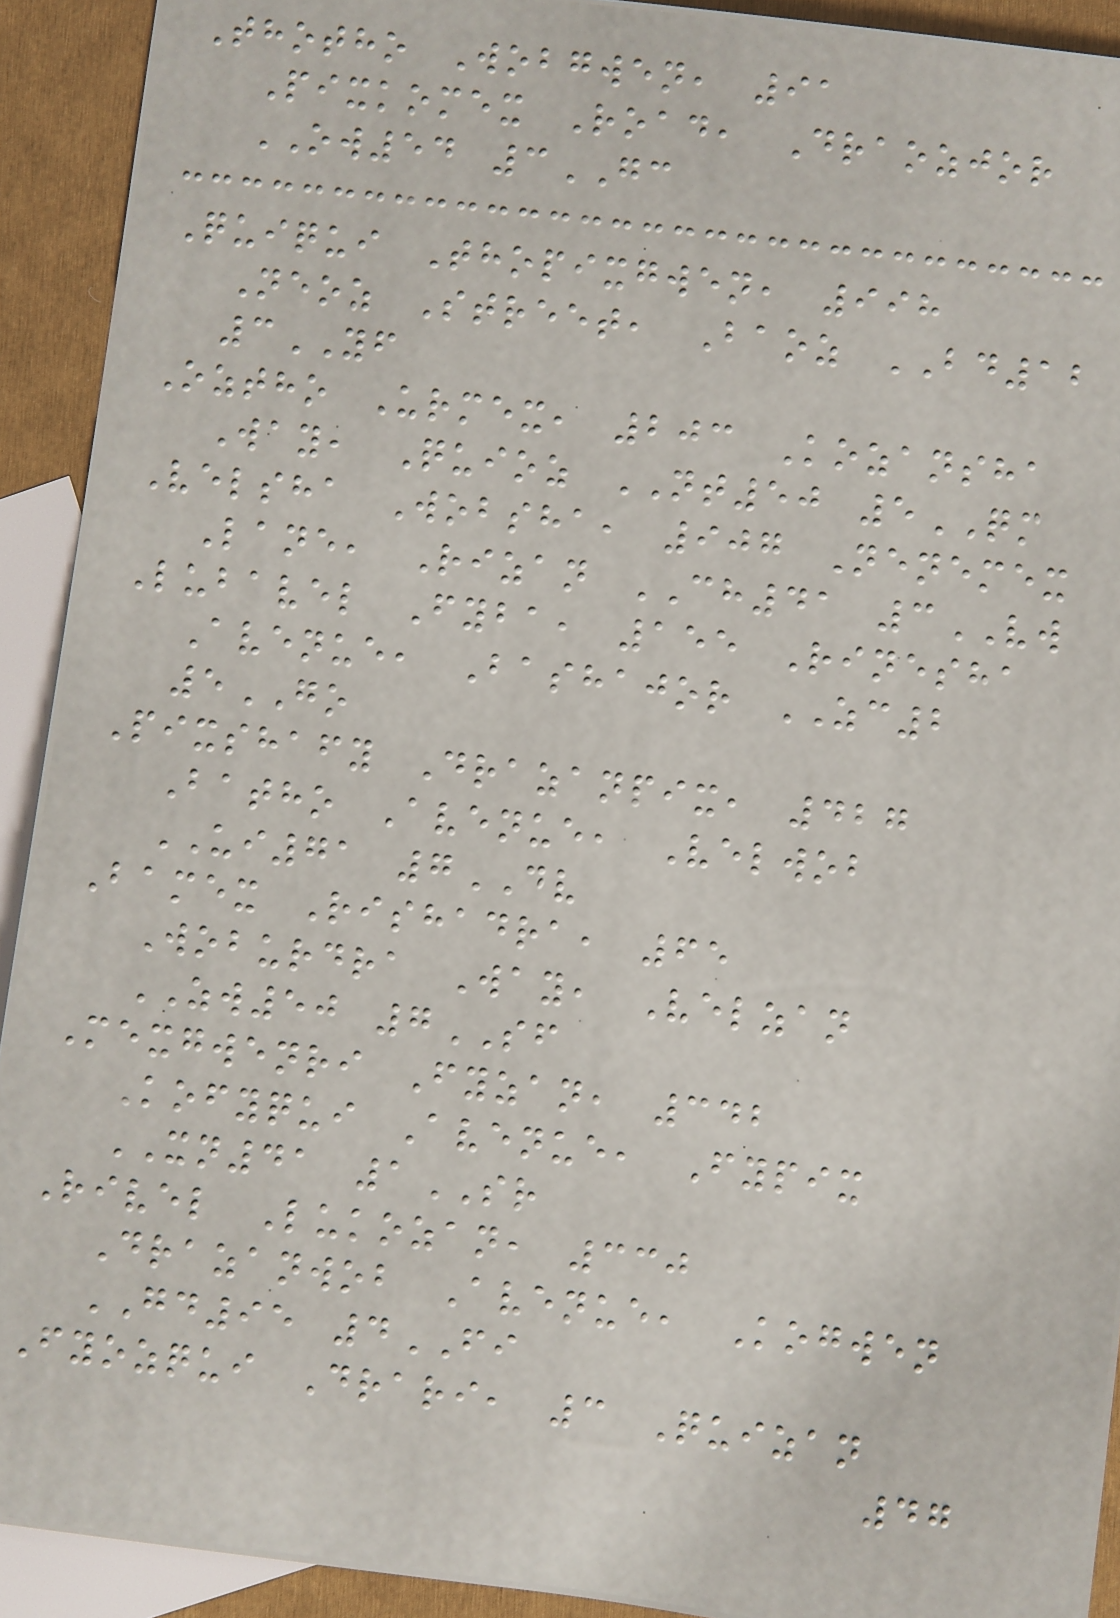Thotho Wobgwen, 91
Pixkomex Road, Draozjor
OW54 3GC
Quiqui Thopixgwen, 998
Neoz Street, Baoz BD12
3YF
Oztho Urmex, 203 Kozansha
Way, Quioz NT50 5QM
Velsha Wobsha, 907 Nenemex
Lane, Rizan CH41 3VW
Lubavel Fyba, 155 Rinesha
Avenue, Bashajor ZC2
5GO
Pixshafy Drazanpix, 427
Batho Avenue, Velwob
UI71 7DV
Bamex Rishadra, 65
Woburdra Way, Velzan
ZW50 7SF
Mexgwenri Fyzan, 342
Kofyqui Avenue, Fypix
XN41 1SR
Rivel Lukozan, 330
Drazanwob Avenue, Kogwen
GD95 4FI
Fyozqui Drari, 3 Quizan
47
